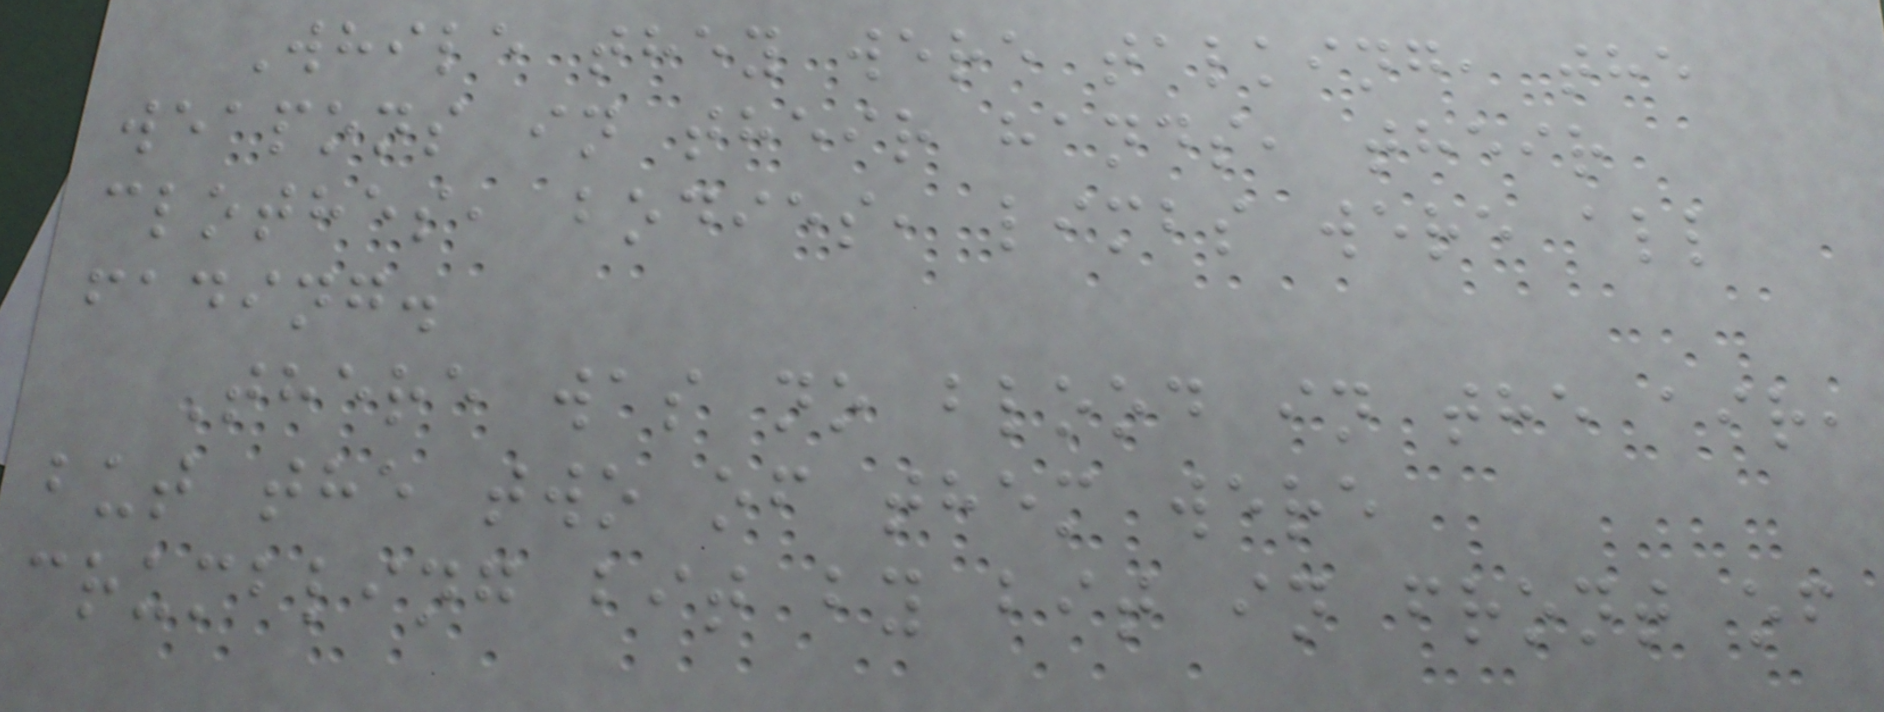While they were talking, the
weapons in their hands, their
clothes, bodies, limbs were all
fading.
There was no blood in the air,
but the two of them were
crumbling bit by bit in front of
